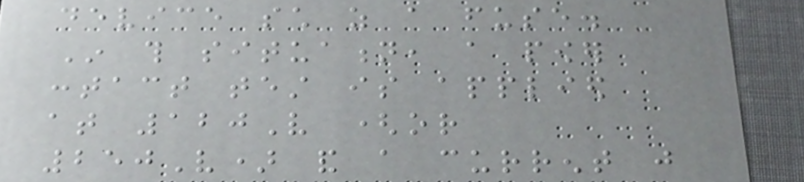device such as a fuse.
In this situation, a power
contact test is applied
at 120V (or
250V) and a current just
